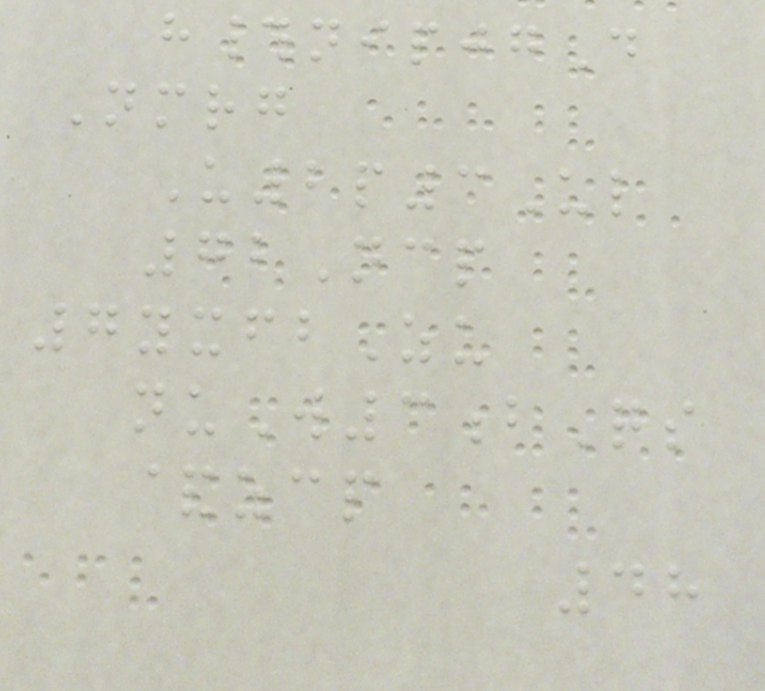h#nipjgD
Nmrg
U2p3Ul
72Ncp
7yxfbZu
nuW3bQs
&zcp
48
